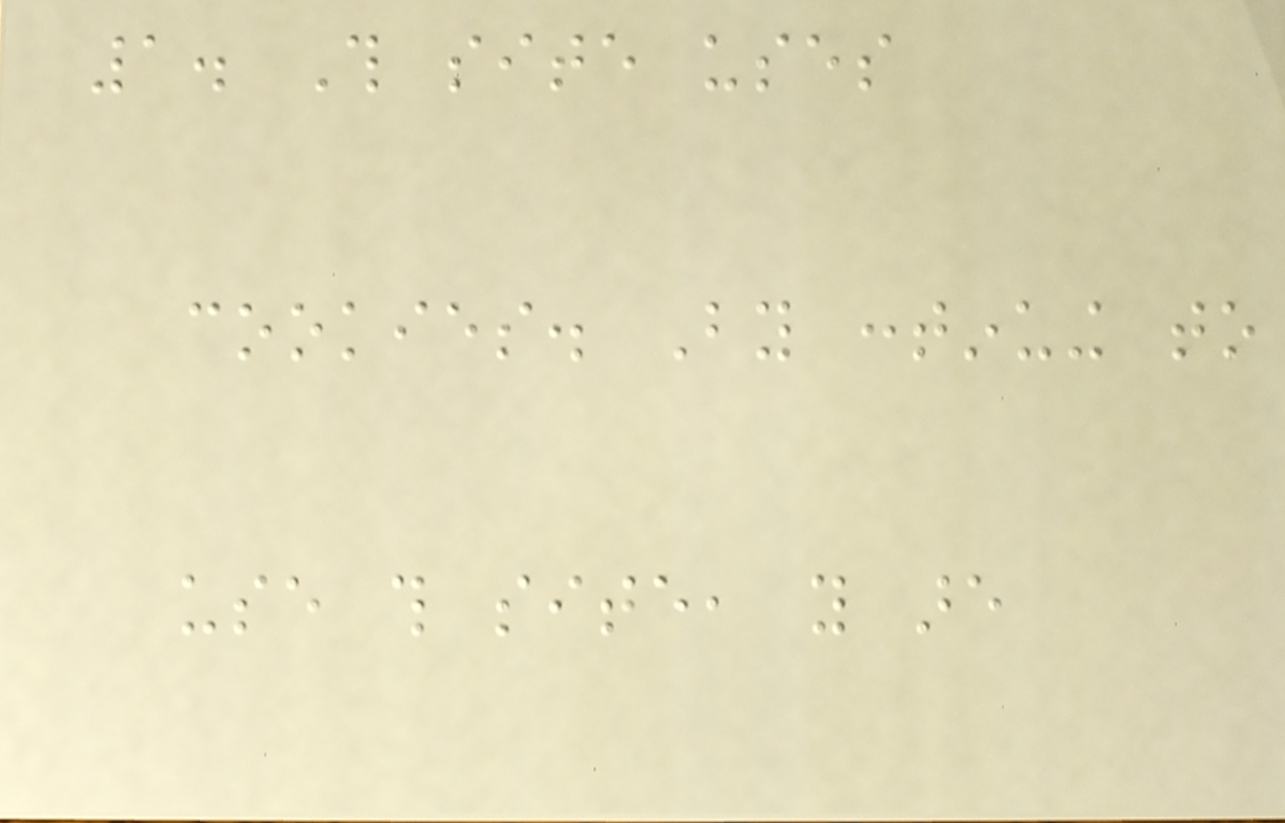1. This site uses
cookies. By continuing to
use this site, you are
